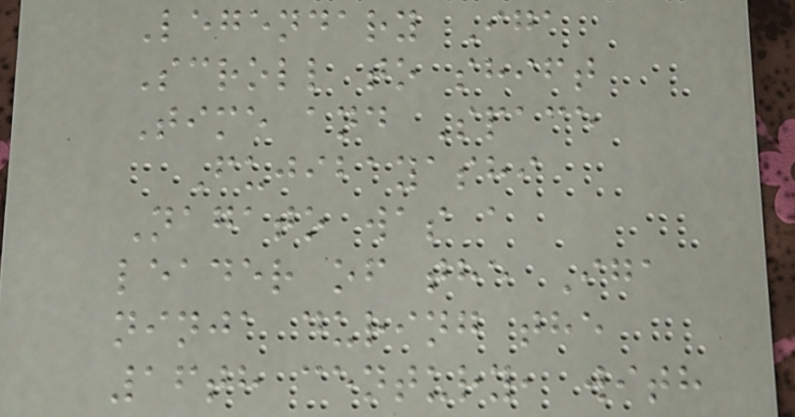Legendary Iga
Scroll to shift
Time and Space
Fujibayashi
Nagato was a
leader of the Iga
ninja during the
16th century, with
